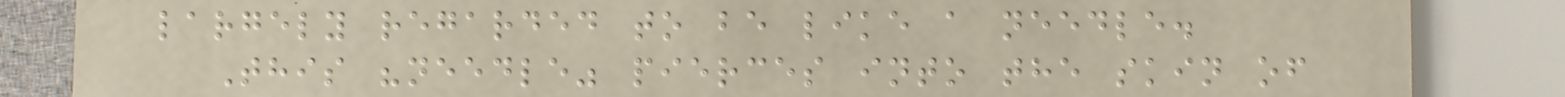largely regarded to be like a needle.
This "needle" pierces into the skin of
